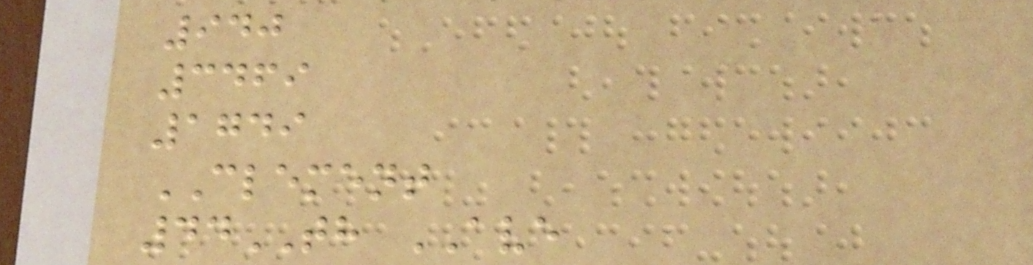940
3469
1749
CLEMENT
44TH AVE
